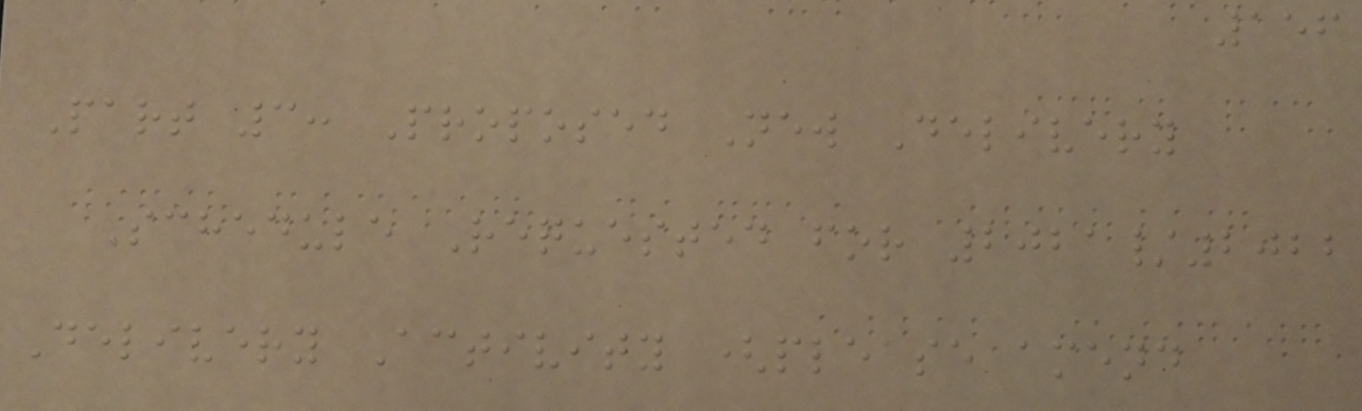156
Part 3: Proposed New Delivery
Schedule Requested for 2021/2022
Delivery Activity (please amend
